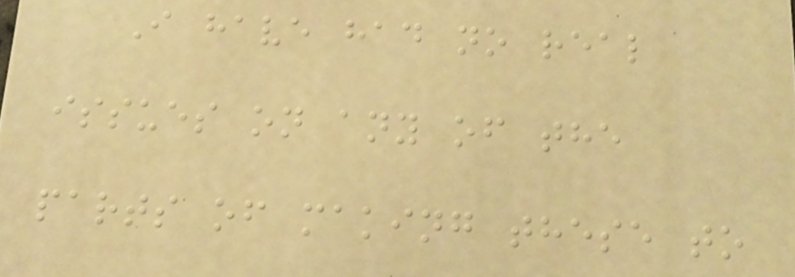I have had no real
issues on any of the
parts of making these to
